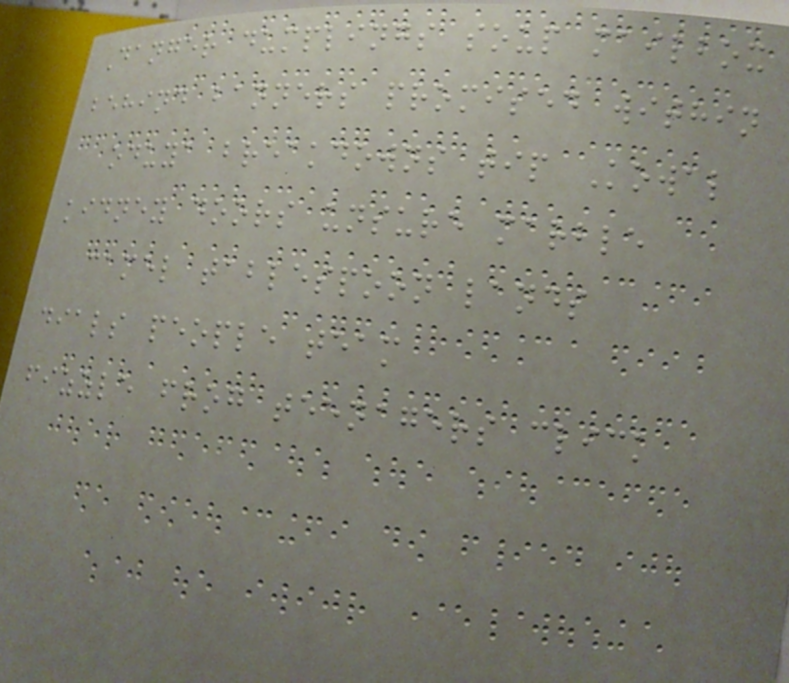Danger dumplings soup mailbox
behind banners promised within
oduya breakdowns tip Kowal
kidney doors unsure marble
camel tablespoon lands
dials people team
fizzle frog teenagers click
